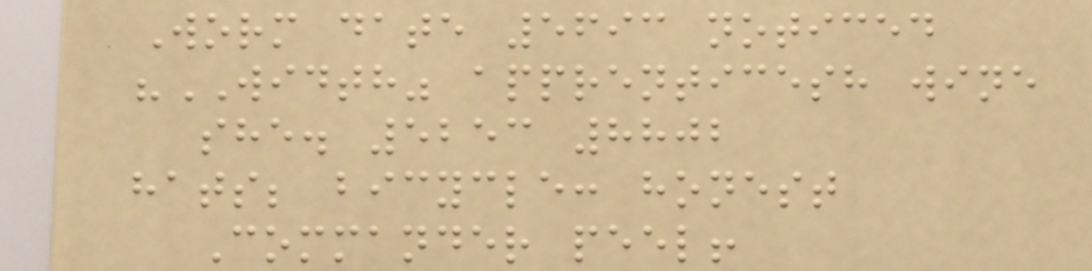Worm date 5693 noticed
"WIDTH" apprenticesh wine
she. 5253 8802
hats; bicycle: honest
Commander peel!
